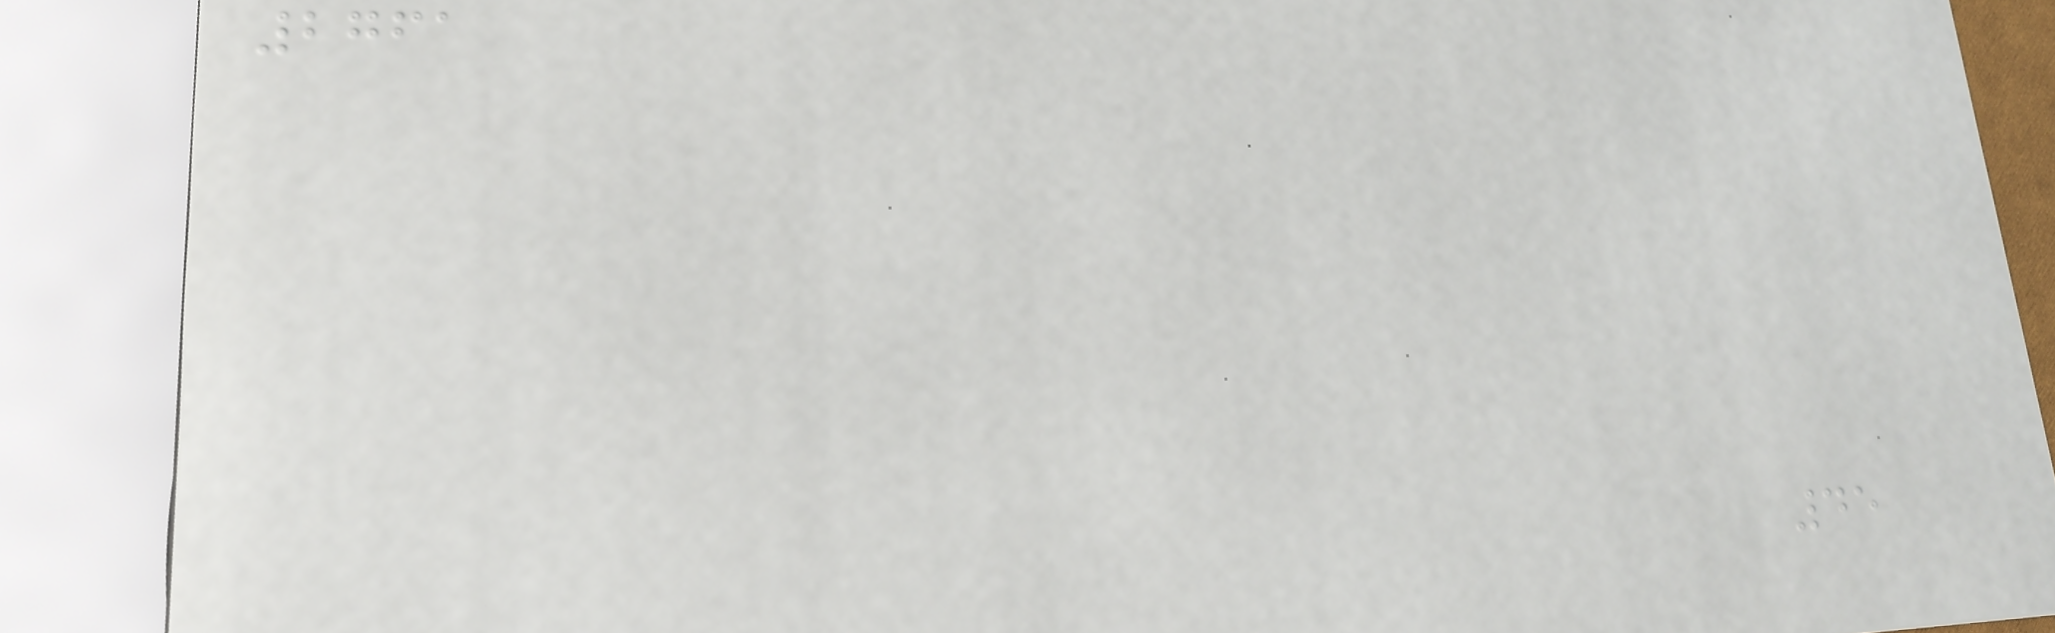2761
45
